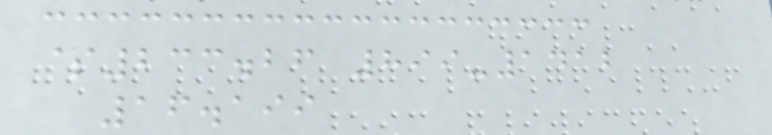$233.26 899-1412
16.199
